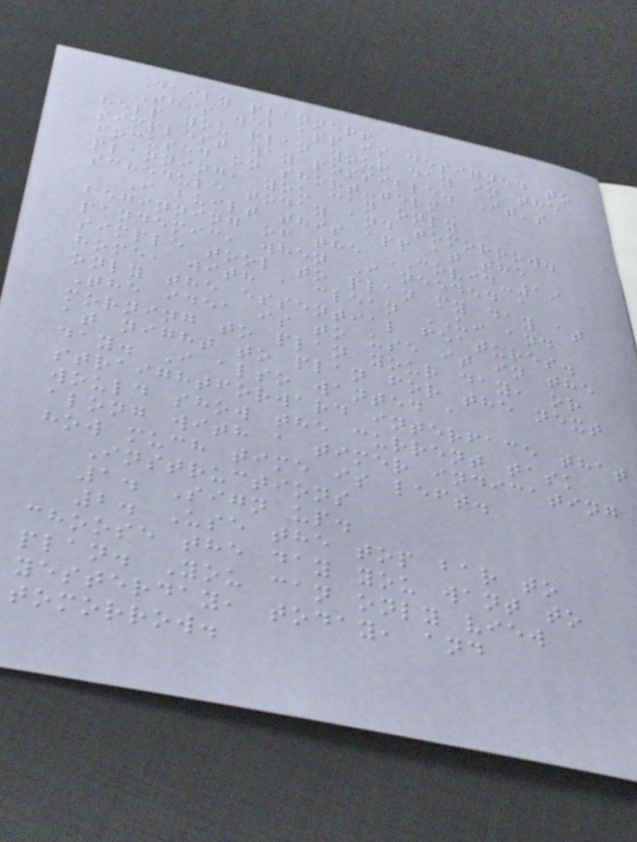Daily planner!
This web app is designed to
help you plan your day in the
simplest way possible. It's
focused on short-term
planning, you can only
schedule today and tomorrow.
I built this app at the
beginning of the COVID-19
pandemic, when I needed a
simple tool to plan my day at
home, with a clean UI and
only the essential features.
The idea is to use it in the
morning to plan your day, or
at night to plan for the next
day. I also wanted a
straightforward interface that
would show the current task
along with a timer indicating
how much time is left.
Instructions
1. Sign up.
2. Use the top bar to
choose the day you want to
plan. You can only view
yesterday, today, and
tomorrow.
